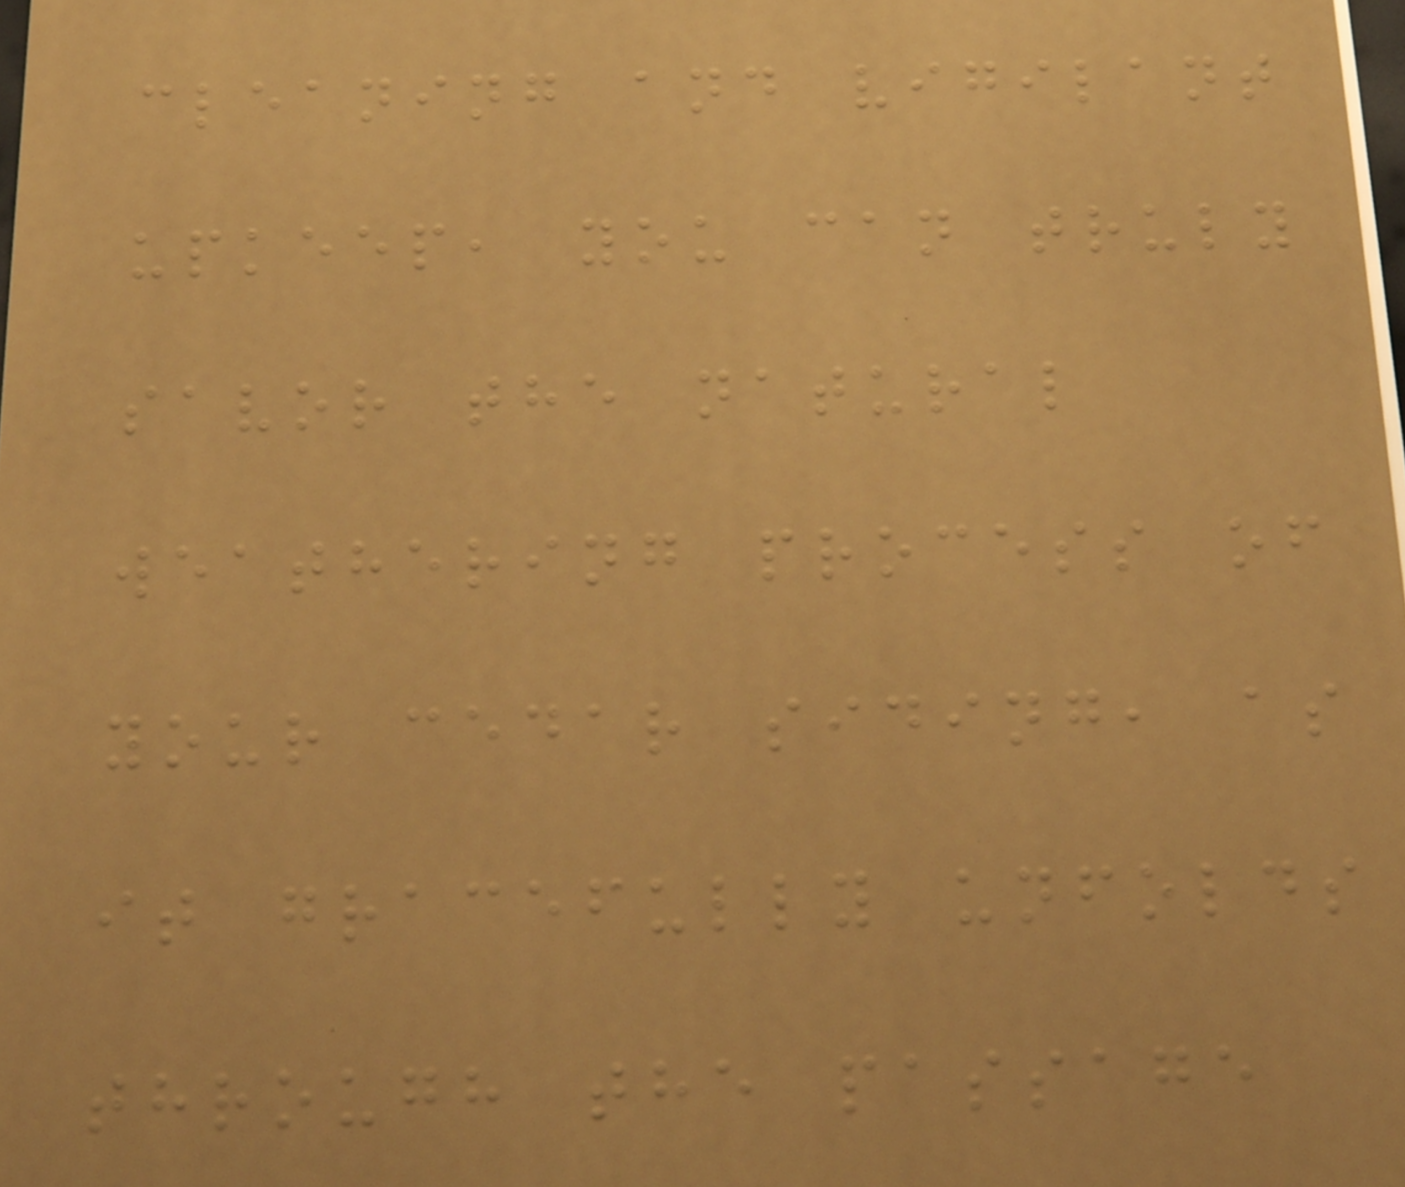cleaning and vigilant
upkeep, you can truly
savor the natural
weathering process of
your cedar siding, as
it gracefully unfolds
through the passage
